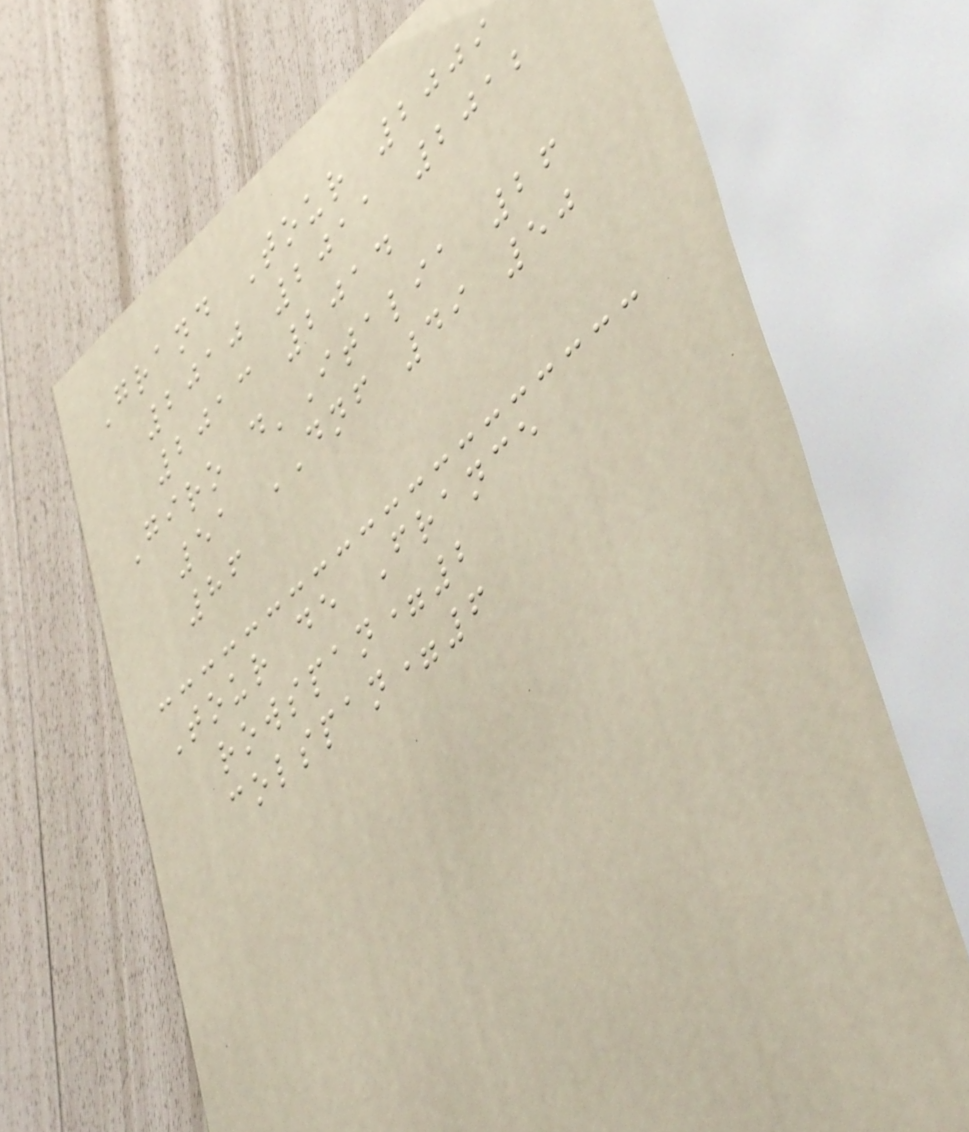Grand Tour 2009
2010 2011 2012
2013 2014
Giro d'Italia 26
51 DNF 49 50
86
Tour de France
rowspan=2
colspan=6
